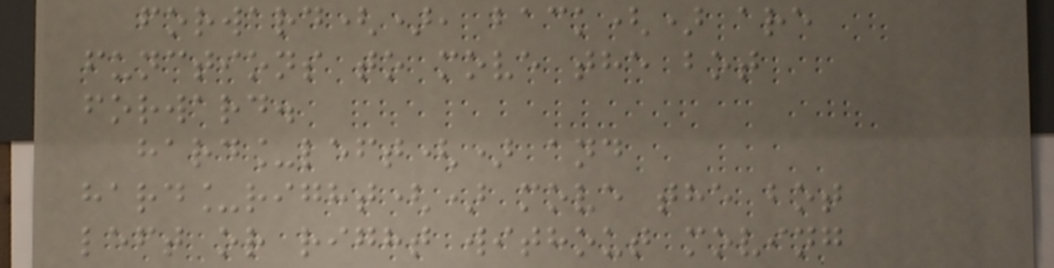forward(), back() are
functions to move the bot
forward.
hard_left() and
hard_right() move the bot
left or right without moving
